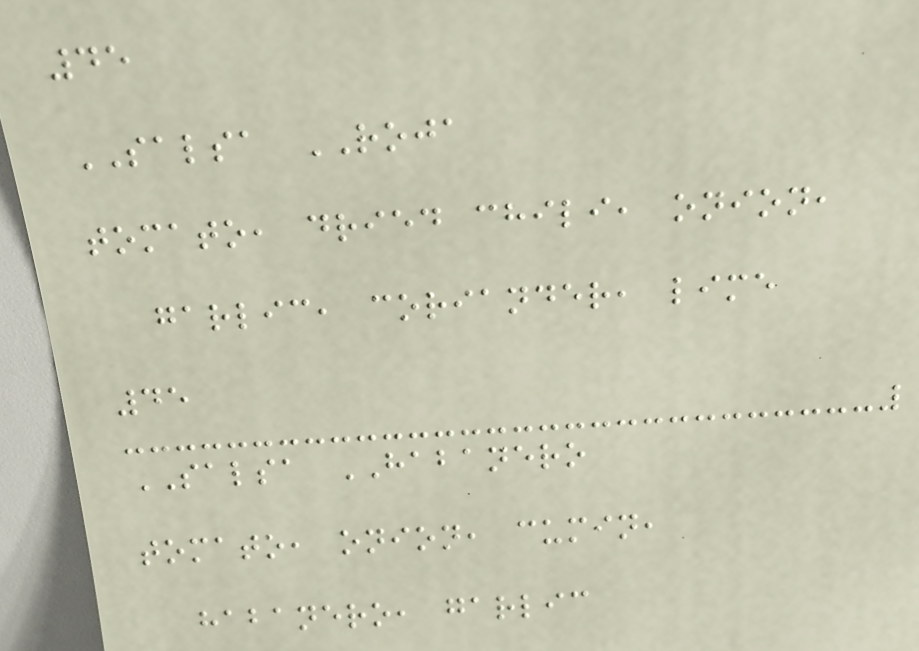45
SALSA ROJA
tomato, dried chili, onion,
garlic, coriander, lime
45
SALSA HABANERO
tomato, onion, cumin,
habanero, garlic
